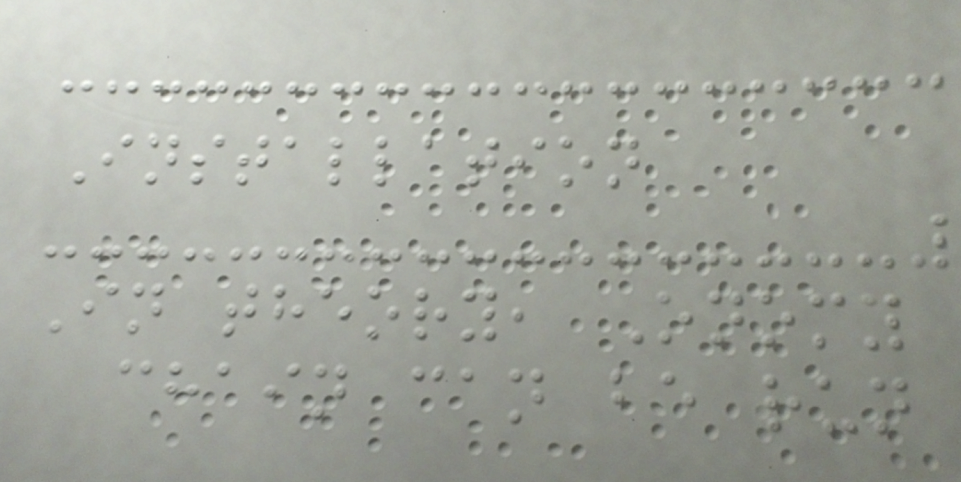Installation
In theory, Onomy
chain can be run
